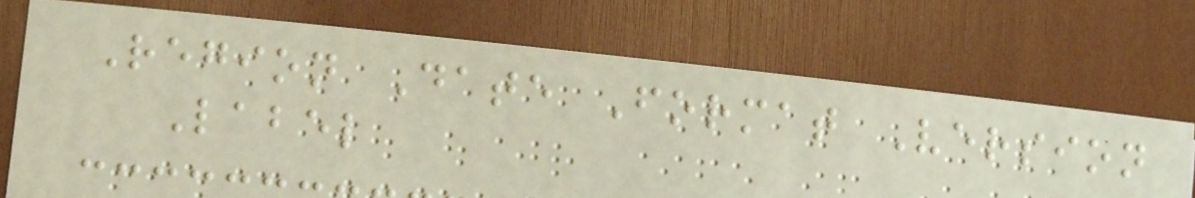Region Date Format Version
Label
